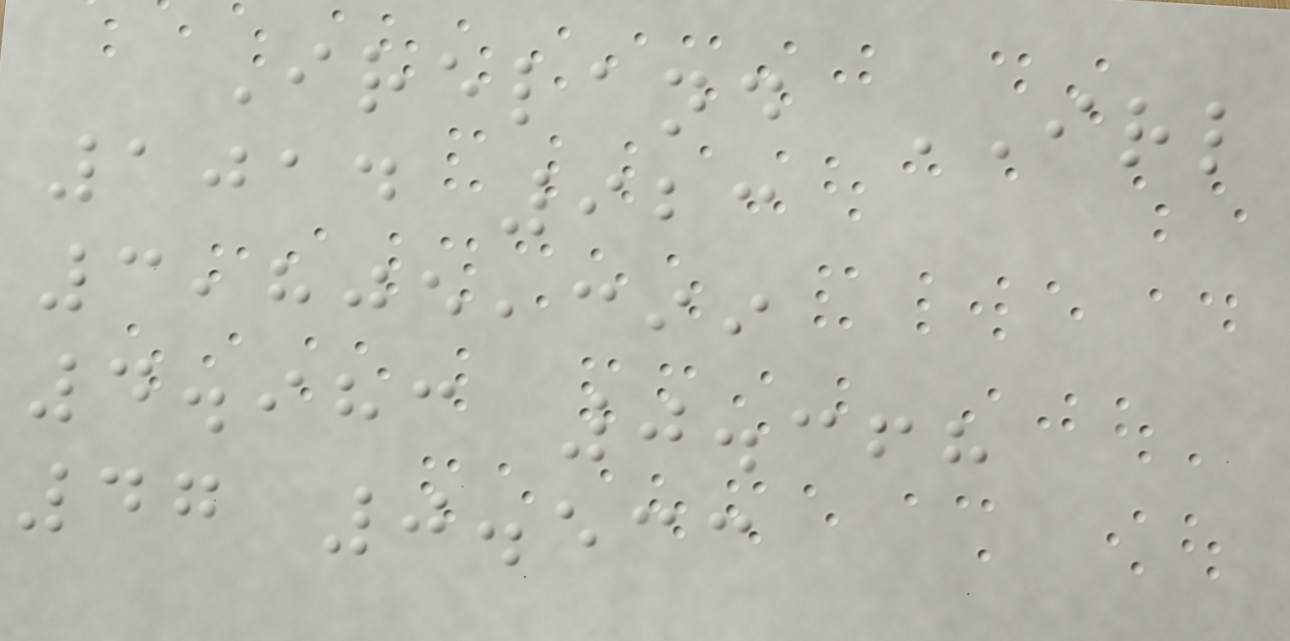Ireland IRL
1014 923
3,805,399
4.983 0.368
47 0.533
